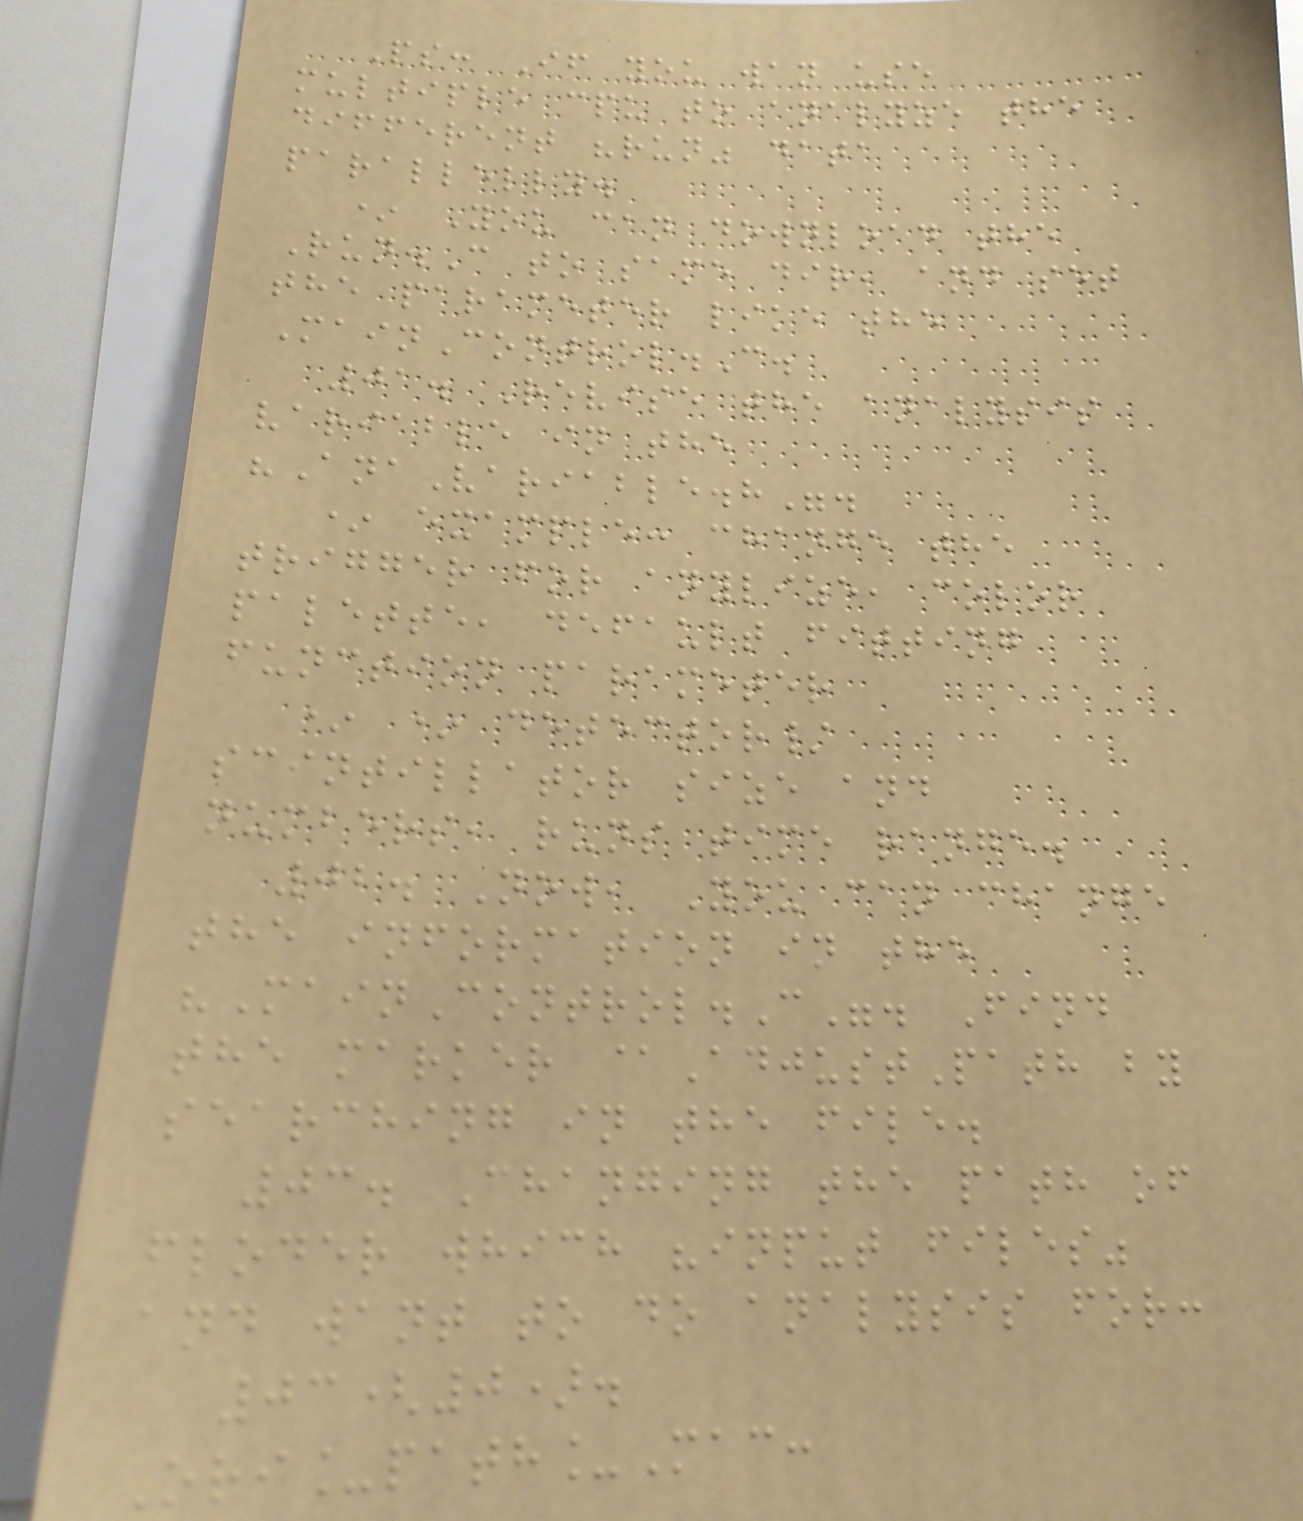Ps: If you wan use
multiple cpu to analyze the
different "run" data
parallelly.
* You can download the
Run.C to same dir, and set
the parameter like the
MainControl.C.
01. Revise the analysis
variable in the
"AnaVariable.h".
* example: change the
trigger for anylize, color
palette, default fitting
function parameter
* * detector/
scintillator size and
numbers, runs time range.
02. Now, You can change
the information in the
"MainControl.C". Find
the marker @AdjustPath by
searching in the file.
03. Changing the path of
floder which "input files"
and want to do analysis for:
03(0).
Ori_path_Mac:
